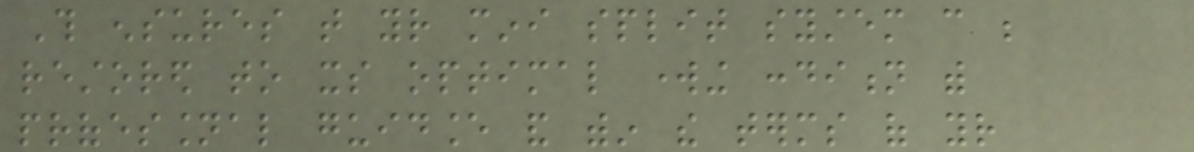This ensures that your mini split system can be
restored to its optimal working condition with
professional guidance and within the terms of your
